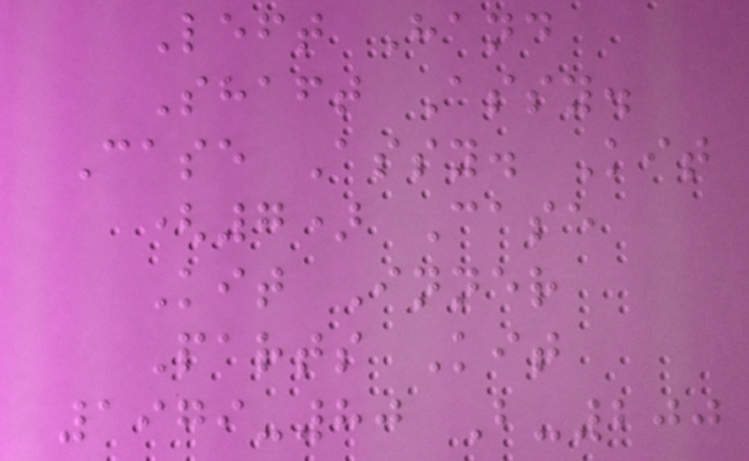Left Hand
Shaft Assy.
Case Assy. Kit
(7) Case
Kit Inner
Parts Kit
1979-80 B-200
